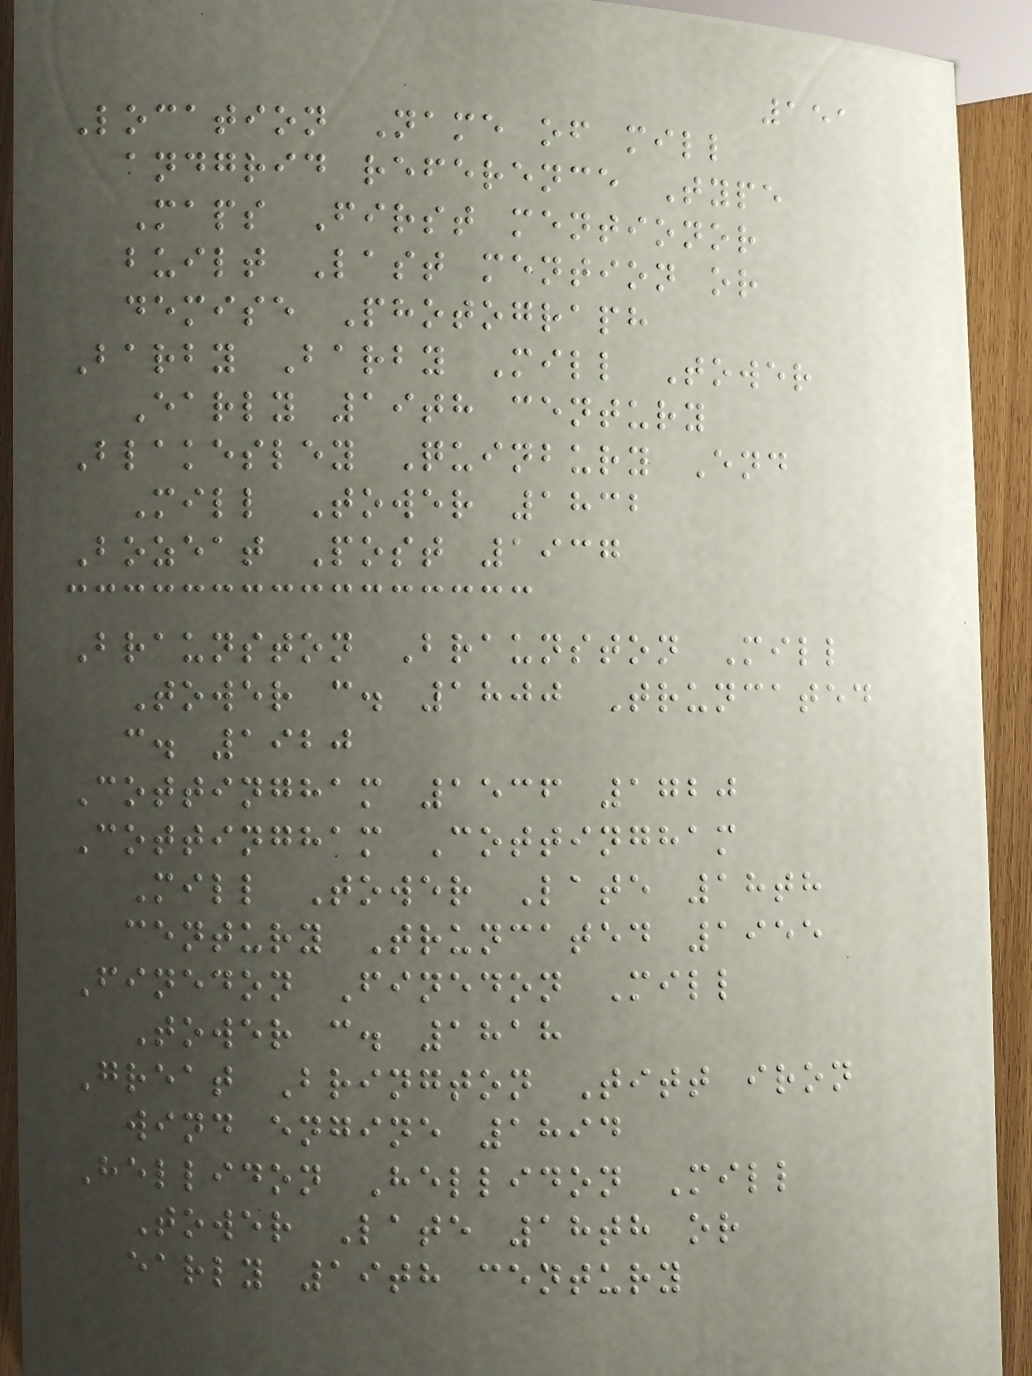151
Location Name of mill
andgrid reference Type
Maps First mentionor
built Last mention or
demise Photograph
Barby Barby Mill Tower
Early 19th century
Blakesley Quinbury End
Mill Tower 1832
Bozeat Post 1937
Braunston Braunston Mill
Tower c. 1800 Truncated
c. 1920
Cottingham 1536 1720
Cottingham Cottingham
Mill Tower Late 18th
century Truncated 1955
Finedon Finedon Mill
Tower c. 1818
Great Brington Titt iron
wind engine 1894
Hellidon Hellidon Mill
Tower Late 18th or
early 19th century
